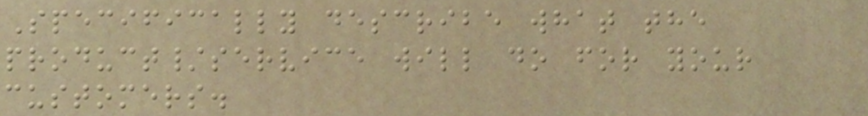Specifically describe what the
product/service will do for your
customers.
